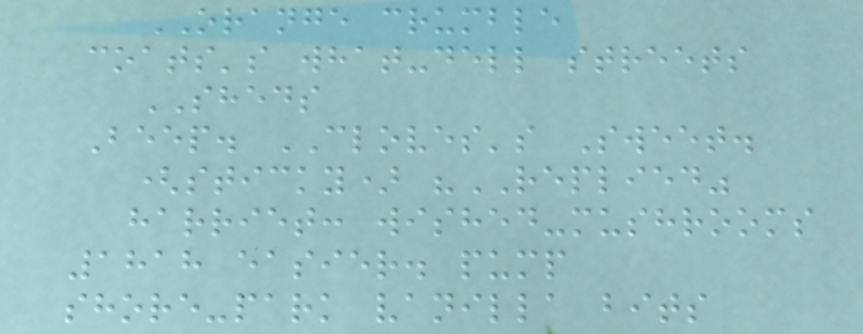ORANGE crumble
coats's what-dell streets
SHEDS
Beep. CLOVES's Sweet.
(sticky) "REPLIED"
harriet: wished-mushrooms
1818 easier. pump
shore-park vanilla bits
